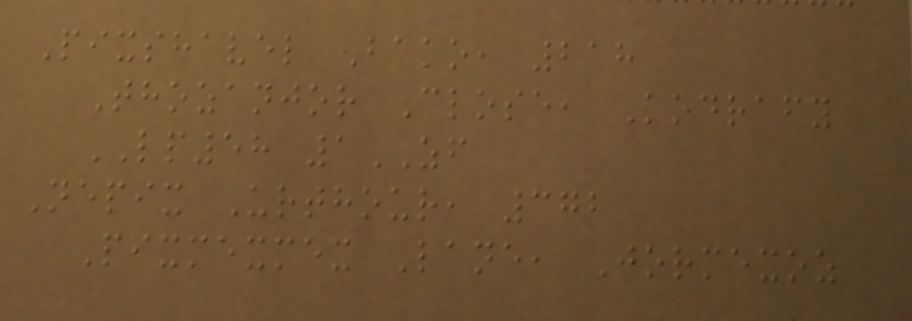Pixshavel Bako, 218
Thozanjor Close, Kodrafy
LP58 1ZF
Nepix Urthour, 372
Pixmexmex Lane, Jormexoz
